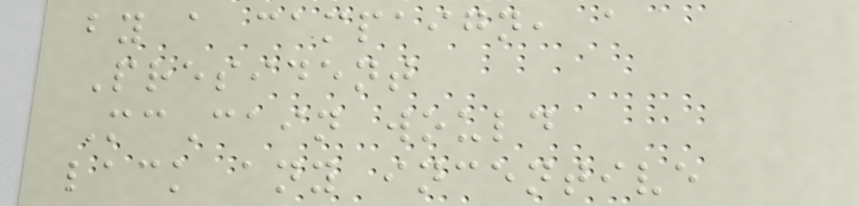by a campaign, a
President
McCain would
lack any incentive
